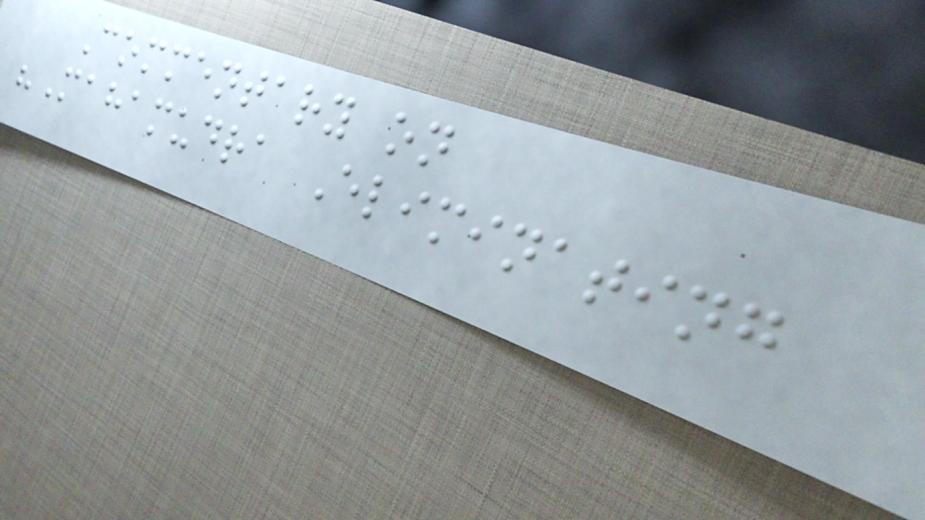Commentary on
"Mahamudra Eliminating
